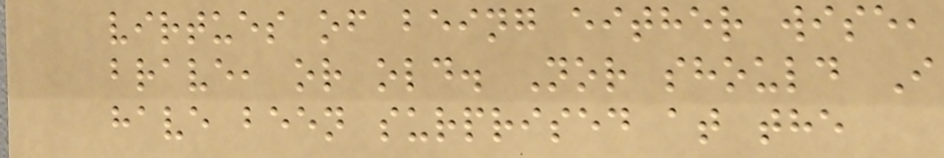virtues of being either wise,
brave, or old. Nor should I
have been surprised at the
